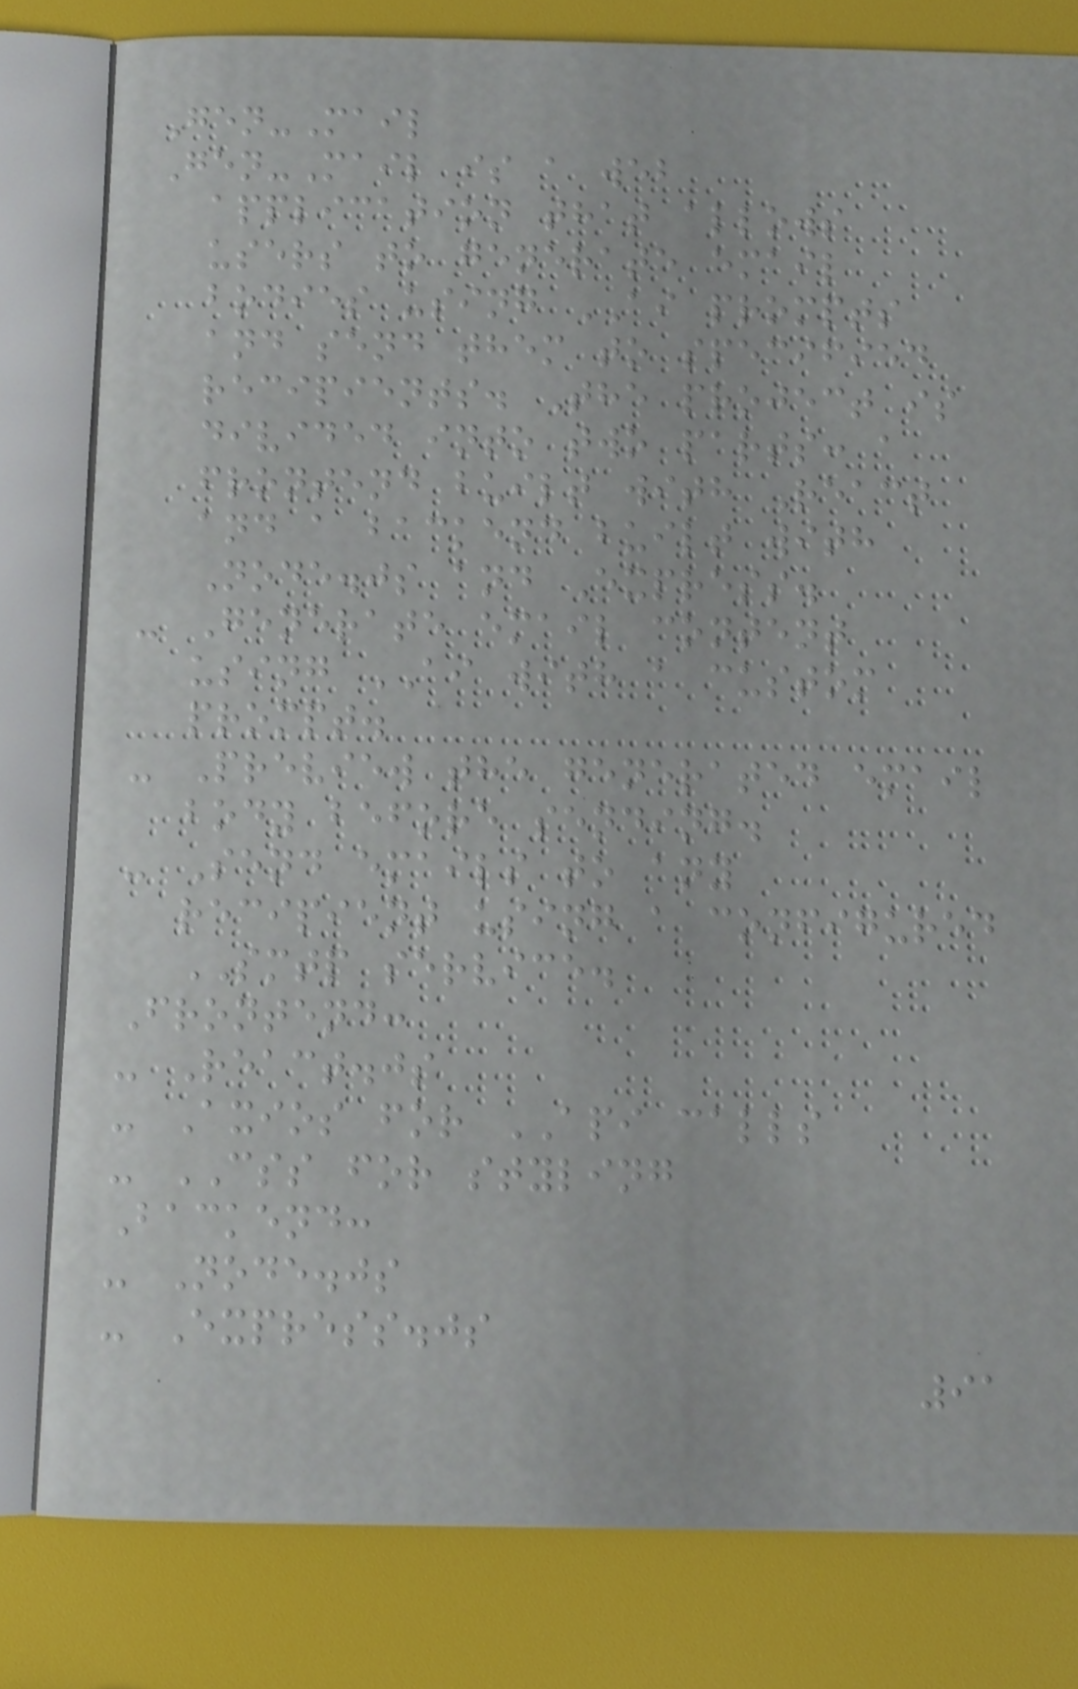Gen-Mail
Gen-Mail is a web
application that allows
users to generate email
bodies using AI prompts
and send them to specified
recipients. The project is
divided into two parts: a
frontend built with React
and a backend built with
Node.js and Express.
- Generate email content
using AI with a custom
prompt.
- Preview the generated email
body before sending.
- Send emails to any
recipient using a configured
SMTP service.
Frontend:
- React.js
- Axios for API calls
- CSS for styling
Backend:
- Node.js
- Express.js
91
